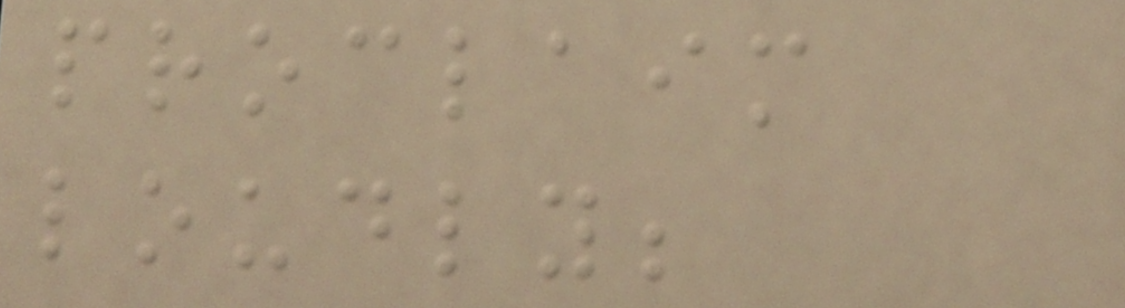proclaim
loudly;
